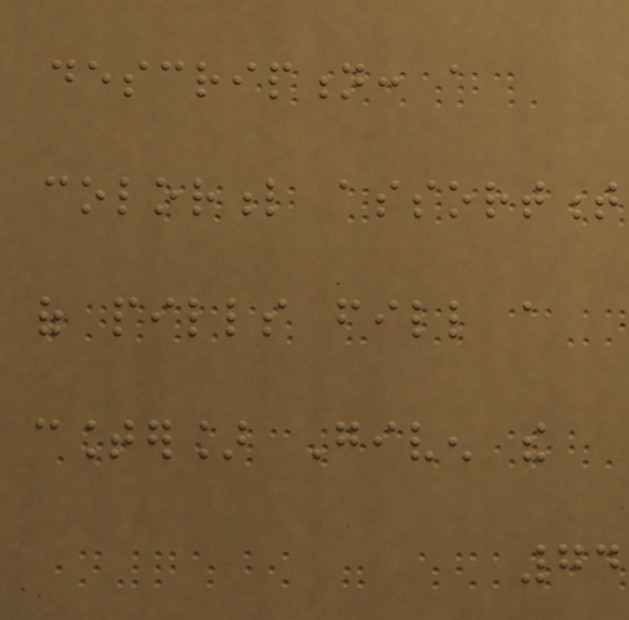description: a
colorful assortment
of pills fill a
counter] Given the
74
